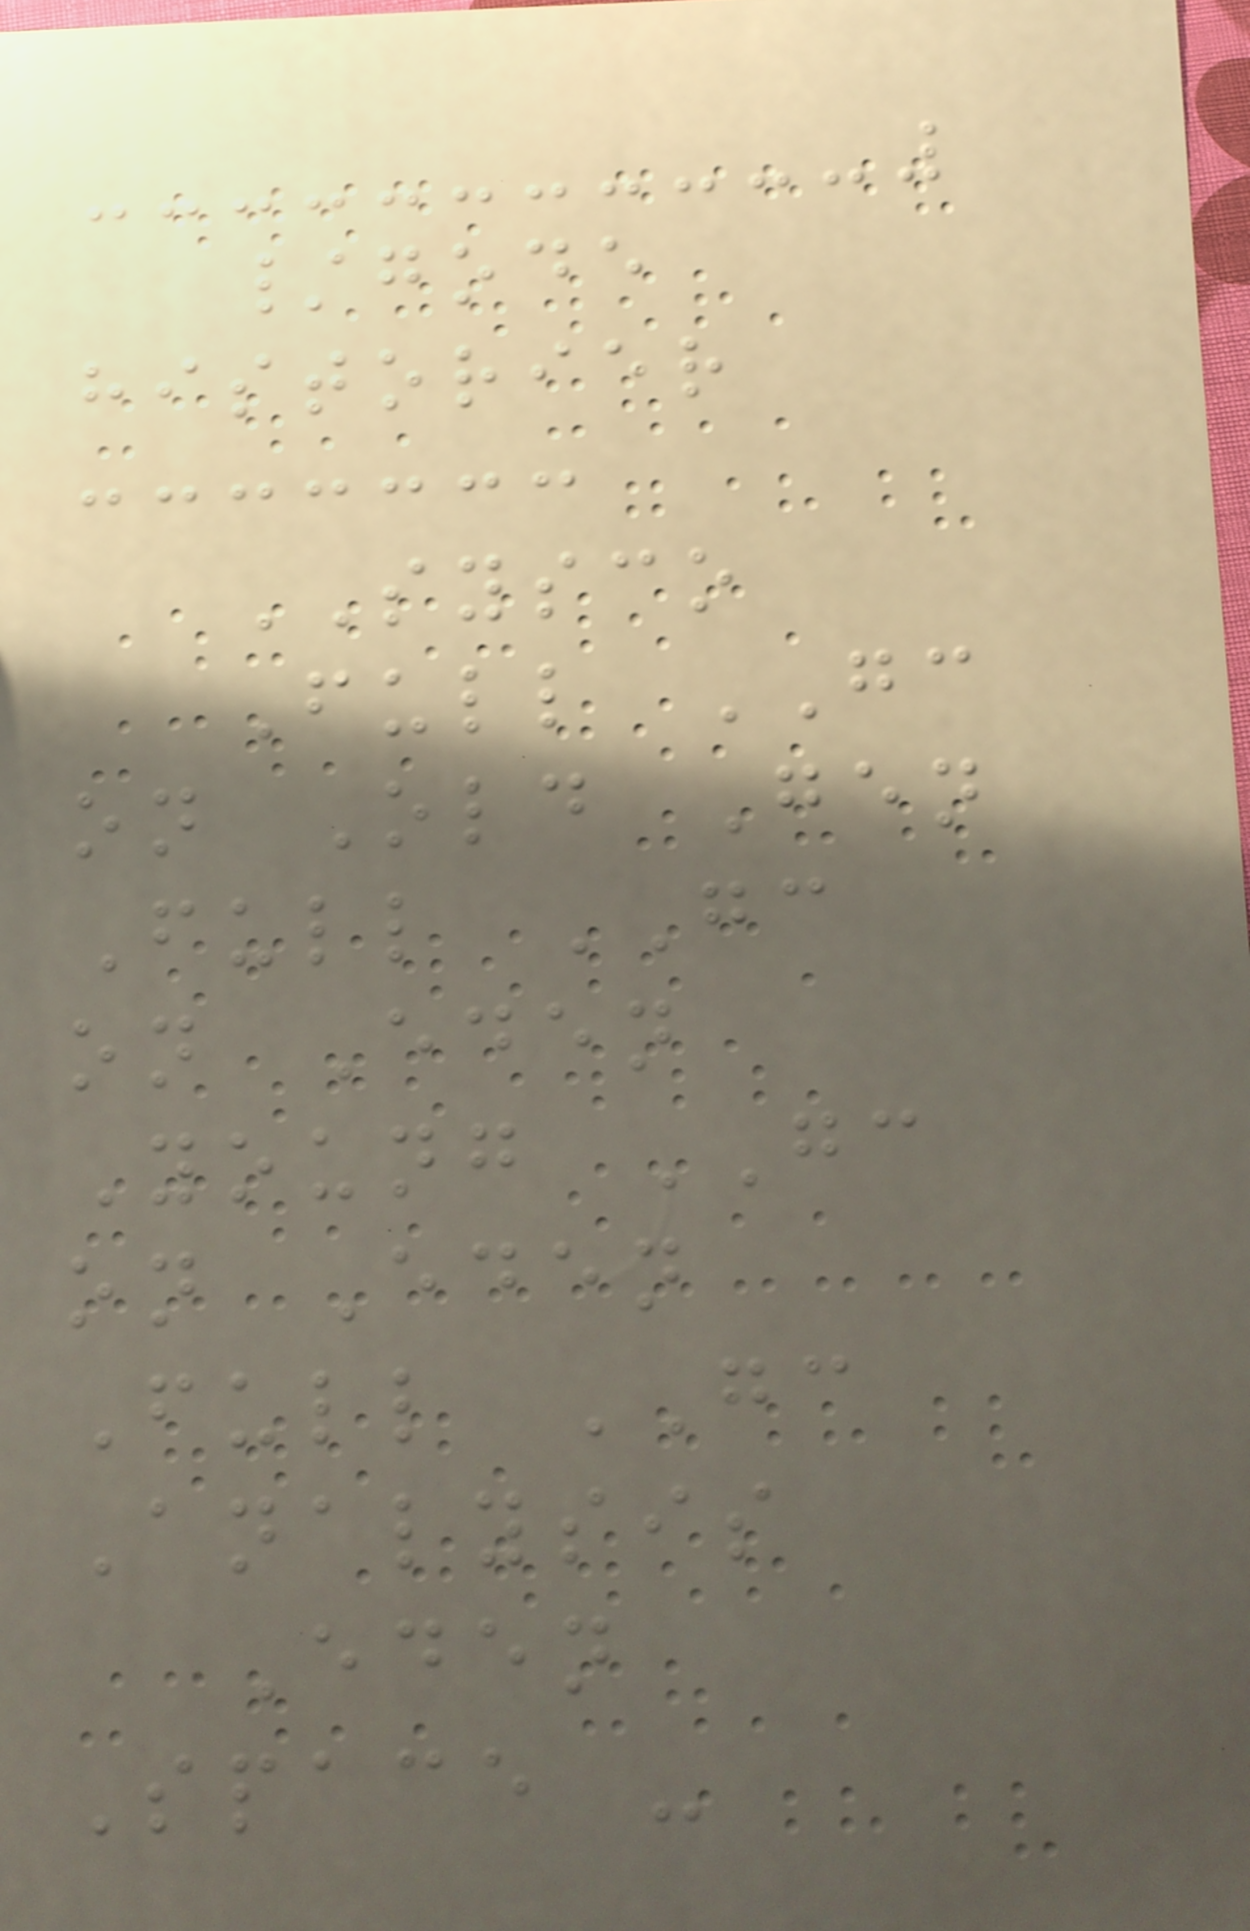/gode
historier
SYSCO
Full GC
on Old Gen
Full GC
on Eden
Young GC
on Eden
Full GC
Analysis
Eden
Space -
